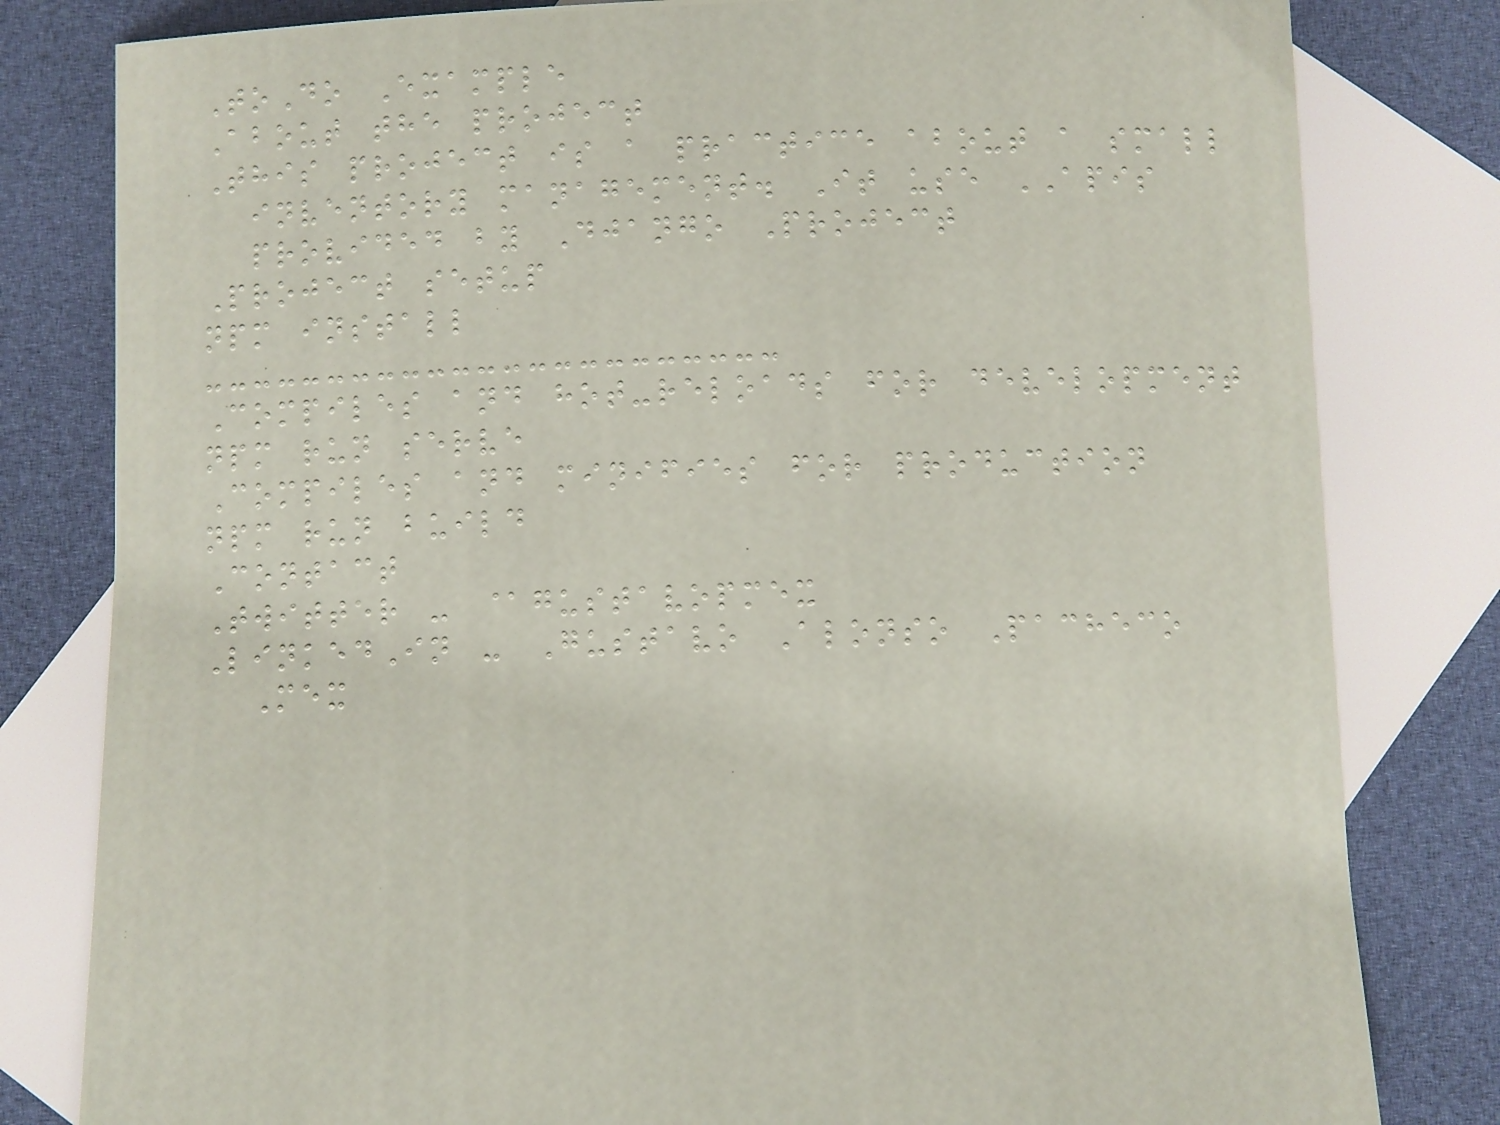ToDo Example
About the project
This project is a practice about a small
inventory management. It use APIS
provided by Django Project
Project setup
npm install
Compiles and hot-reloads for development
npm run serve
Compiles and minifies for production
npm run build
Contact
Twitter - @gustavopmex
LinkedIn - Gustavo Alonso Pacheco
Mex
